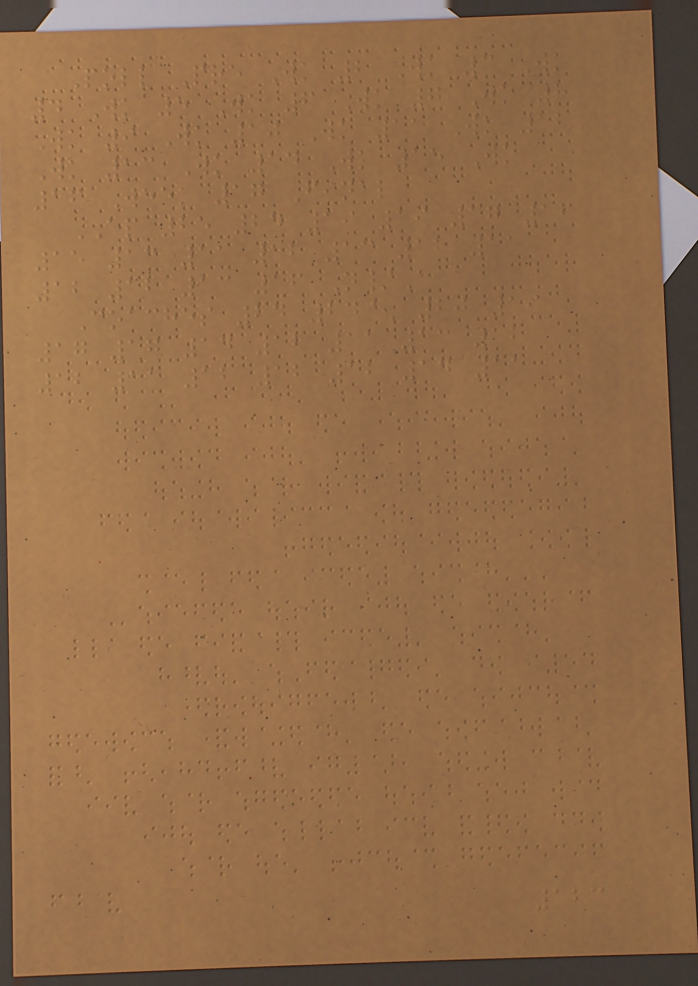Poll Pre Wk 2 Wk 3 Wk
4 Wk 5 Wk 6 Wk 7 Wk 8
Wk 9 Wk 10 Wk 11 Wk 12
Wk 13 Wk 14 Wk 15 Wk
16 Week 17 Final
AP 25 24 19 19 17 16
15 13 11 12 13 12 11
12 12 13 16 N/A
Coaches 24 24^ 20 19
17 17 14 12 11 13 12
12 11 12 12 12 14 11
123
